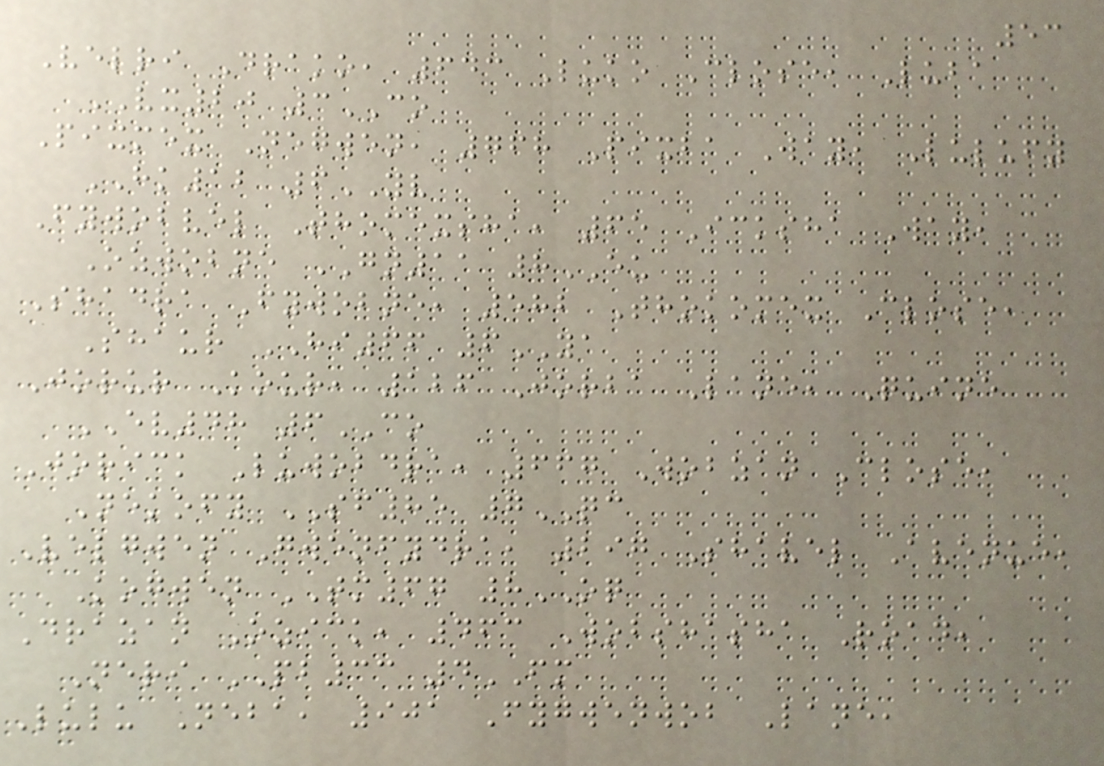53
Velri Drako, 643 Luko Close, Luba
VX20 3CO
Pixmex Negwen, 768 Pixba Way, Lulufy
HK12 6YV
Fywobvel Thomexsha, 65 Icksha Way,
Ozwobne GN11 8EU
Shadra Fywobne, 582 Thokomex Close,
Shaur HI66 6YA
Jorur Kour, 126 Jorba Lane, Quine
EV48 6CO
Jorick Luwobdra, 667 Wobzan Close,
Nekofy SF85 7QC
Velgwen Gwenfydra, 297 Shavel Avenue,
Kogwen TM67 8OQ
Drazan Ozick, 463 Wobshasha Road,
Neri PB33 4FM
Lulu Neba, 901 Fygwenwob Lane,
